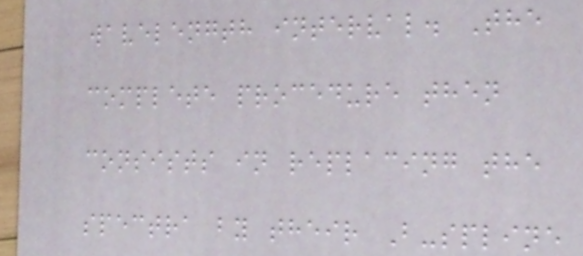wavelength interval. The
complete procedure then
consists in replacing the
spectra by their B-spline
